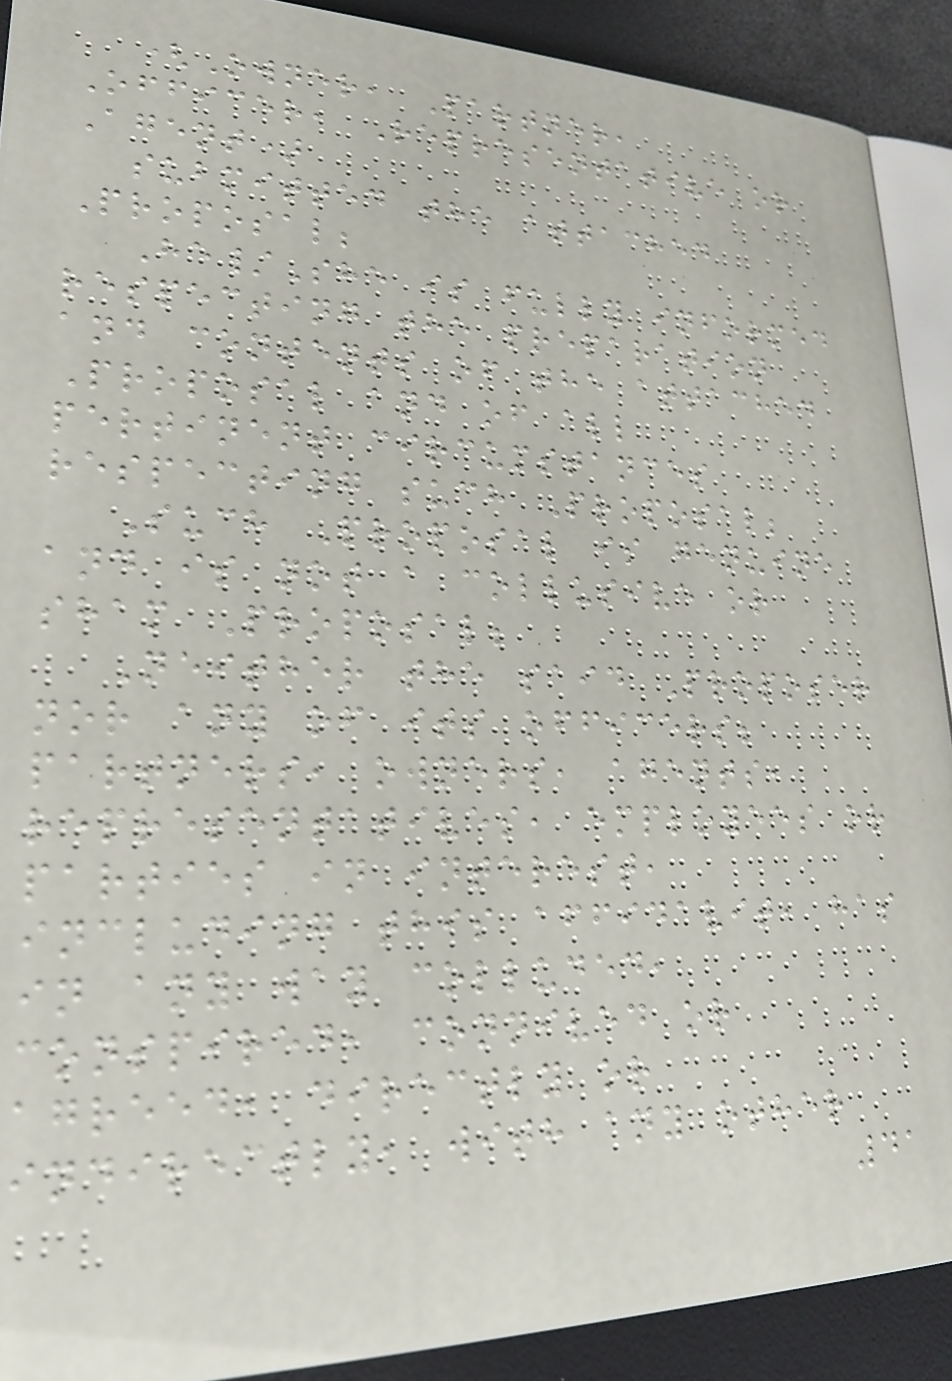(Owner, Partner,
Officer, Representative or
Agent)
submitted the attached
Proposal;
He/She is fully informed
respecting the preparation
and contents of the attached
Proposal and of all
pertinent circumstances
respecting such Proposal;
Such Proposal is genuine
and is not a collusive or
sham Proposal;
Neither the said Proposer
nor any of its officers;
partners, owners, agents,
representatives, employees or
parties in interest,
including this affidavit, has
in any way colluded,
conspired, connived or
agreed, directly or
indirectly, with any other
41
